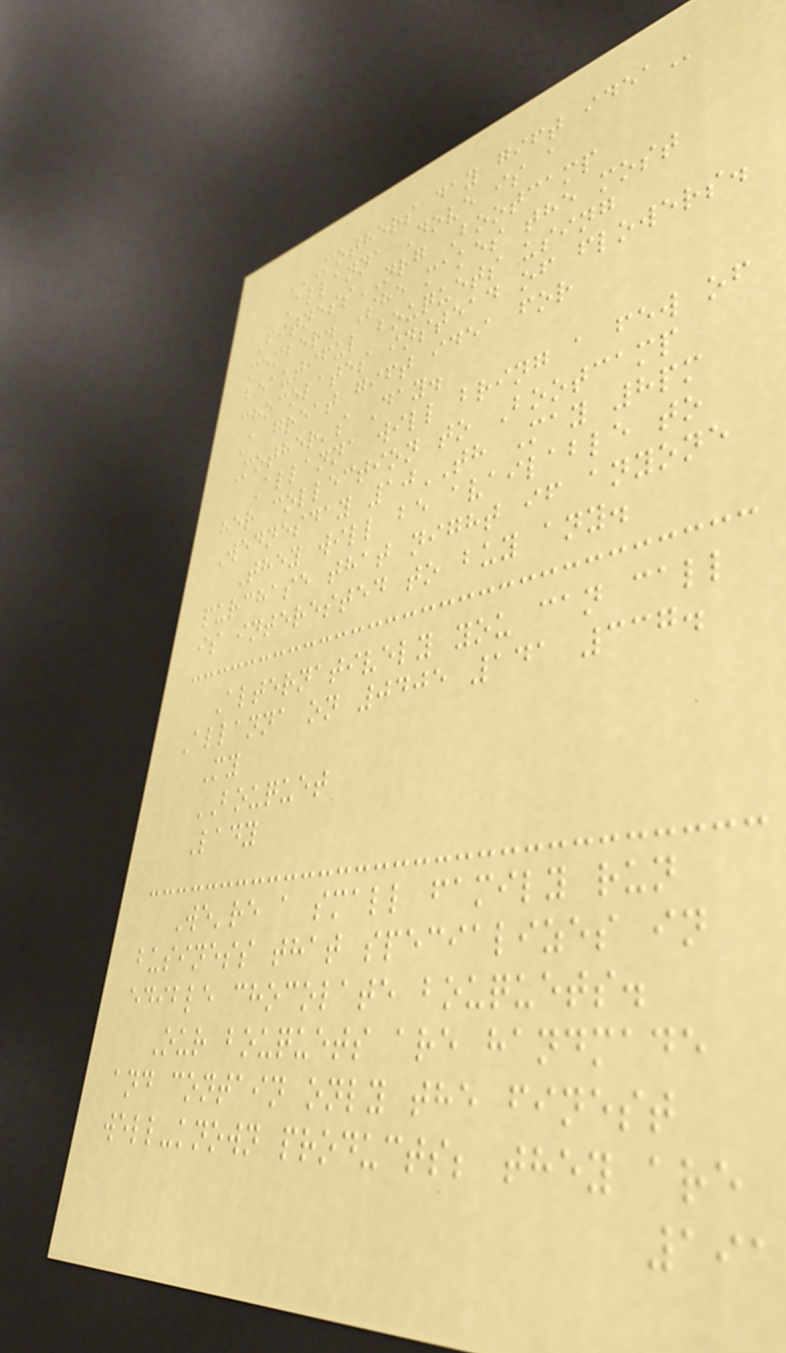MOTHERS DAY GIFT IDEA
Allanna Dove is a
FitnessNRG Bootcamp
member. She makes the most
beautiful bouquets using
chocolates instead of flowers.
A great gift idea for
Mother's Day.
Allanna will bring a few of
her collection to Bootcamp
Wednesday 10TH May 8pm
They will be available to
purchase that night if anyone
is interested to buy any.
Alternatively you can call
Allanna on 0405 141 337.
My
BOUQUET
Lady
We're a small family run
business that specializes in
edible chocolate bouquets.
Our bouquets are handmade
and contain only the finest
well-known products; they are
191
